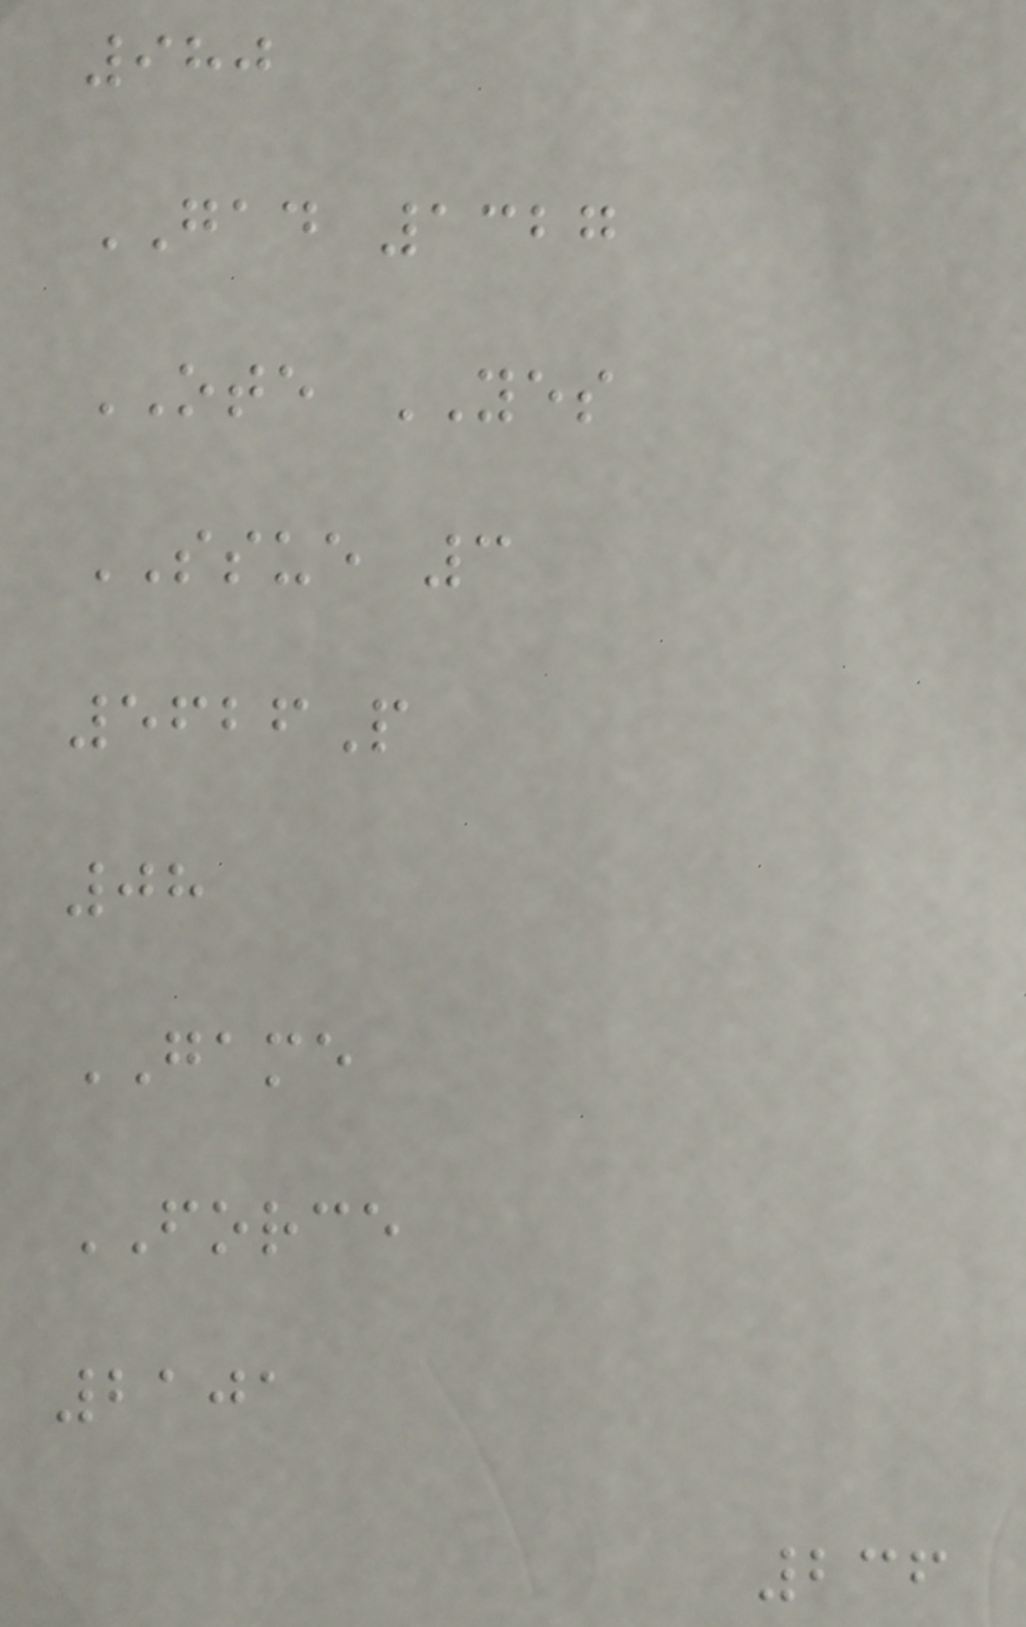980
GAD 1327
OTE YES
SSUE 3
5626P
08
GAME
FORCE
2101
236
